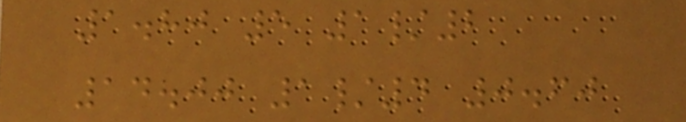1.80 5 1/2
14.00 1/4 0.60
